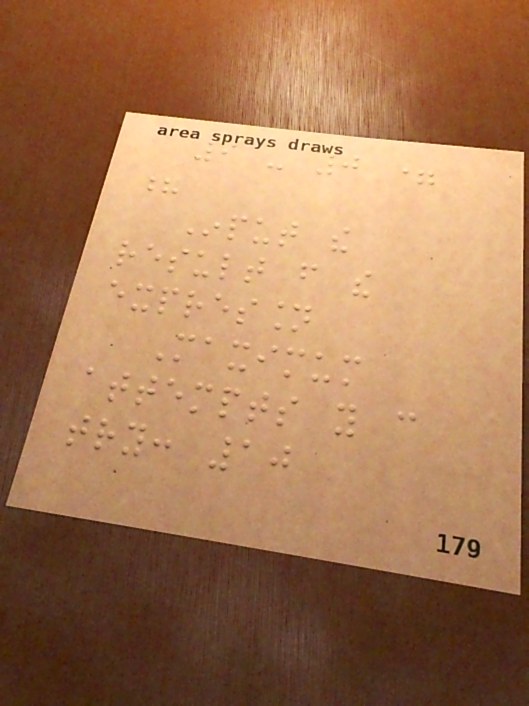9 - 0 =
?
Input the
result from the
expression
Maximum
attempts you can
try: 10
